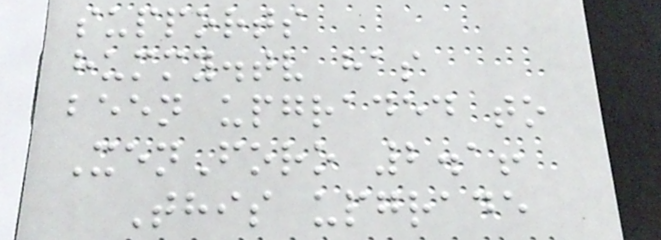supports
hummy.tv has
been upgraded to
XenForo 2.1!
This upgrade
